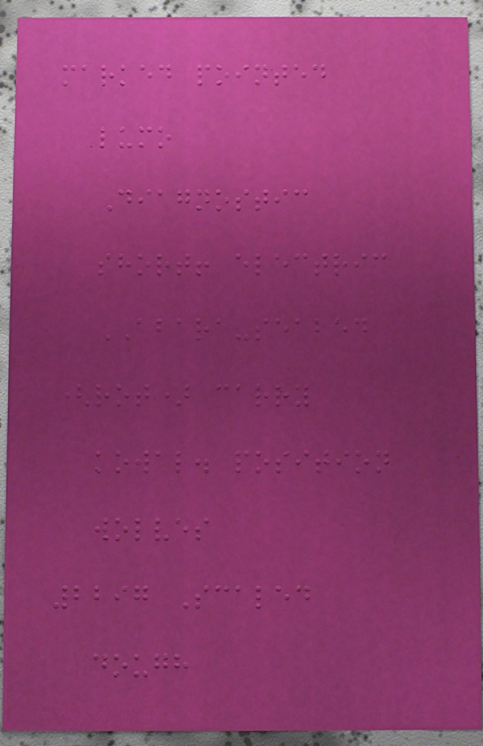marked pointed
lumo
Diagnostic
short! electric
ABARA-seabed
(rot) carry
kowal. position
wolves
2297 Scaled
dough
